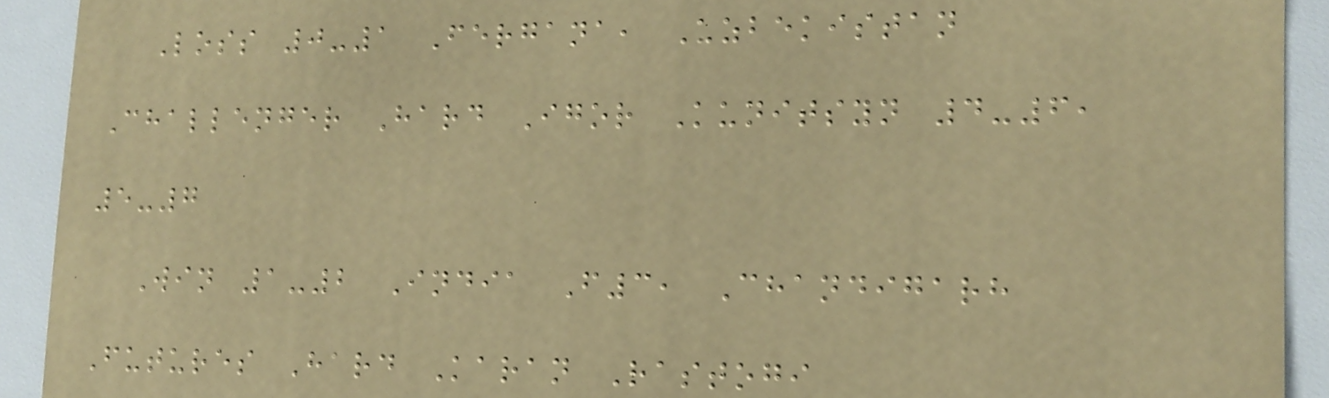Loss 0-1 Fergana, Uzbekistan
Challenger Hard Igor Kunitsyn 4-6,
5-7
Win 1-2 India F3, Chandigarh
Futures Hard Karan Rastogi
